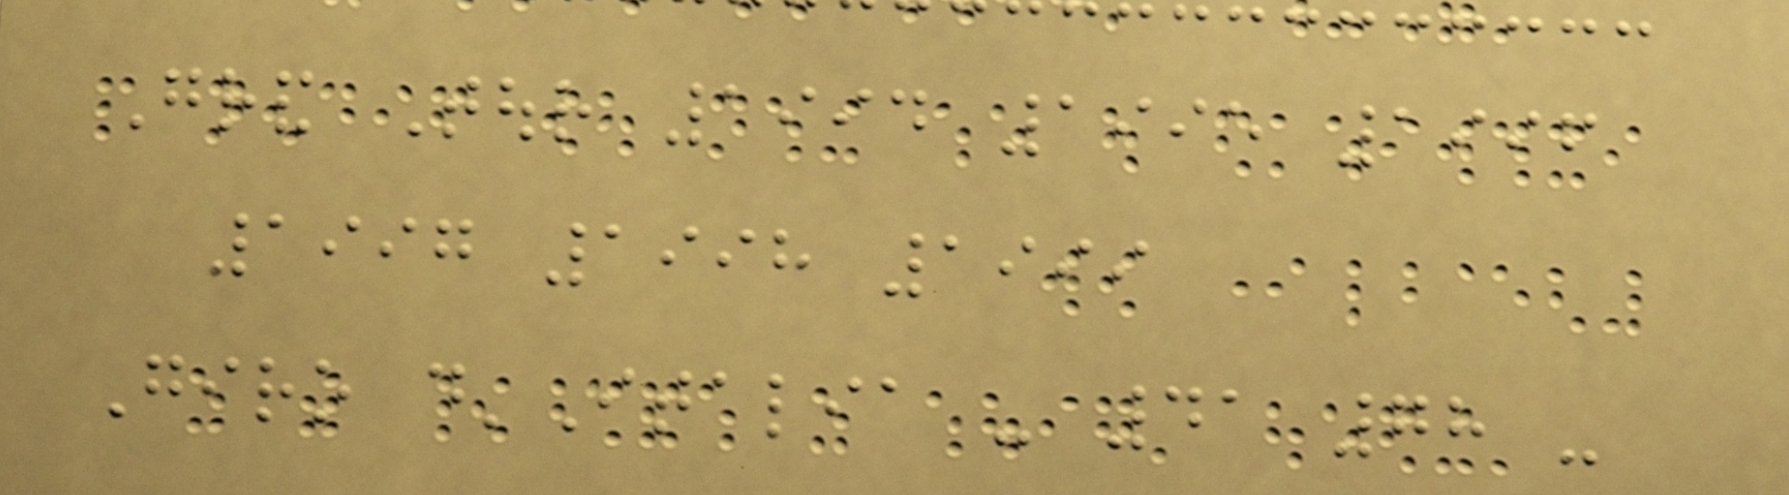Grand Tour 1994 1995 1996
1997 1998 1999
Giro d'Italia - 41 78 -
